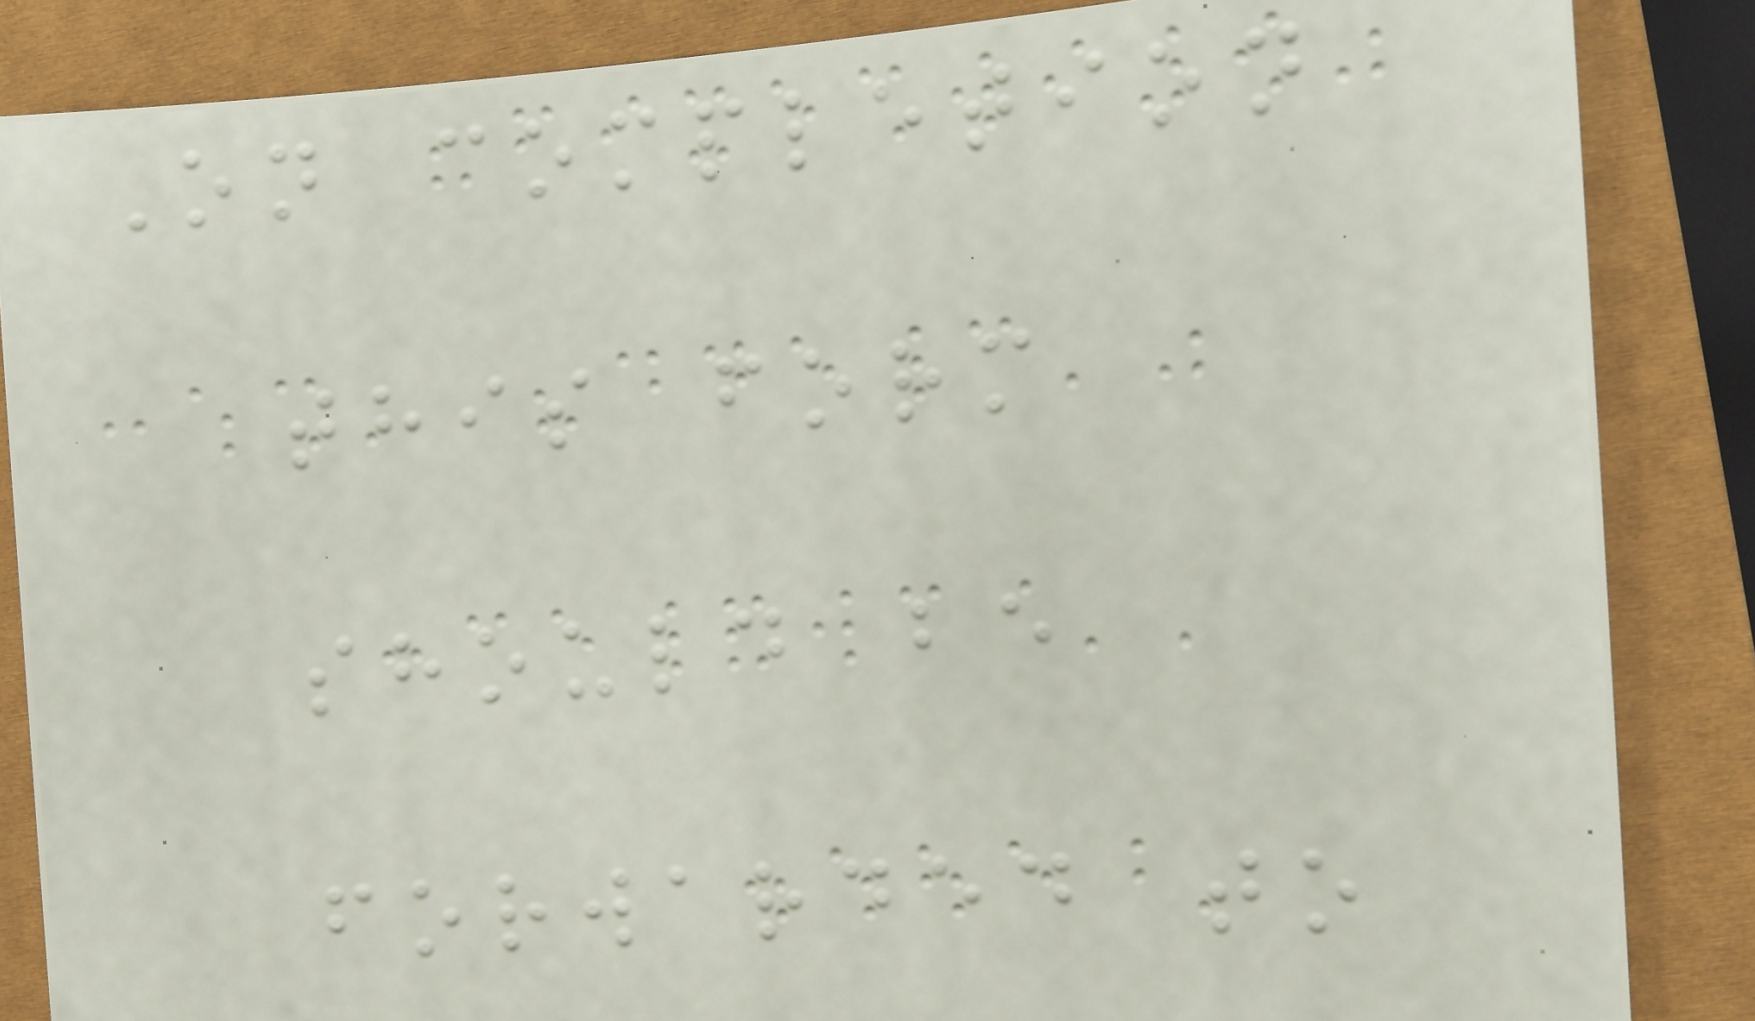On completion
this form
should be
forwarded to
